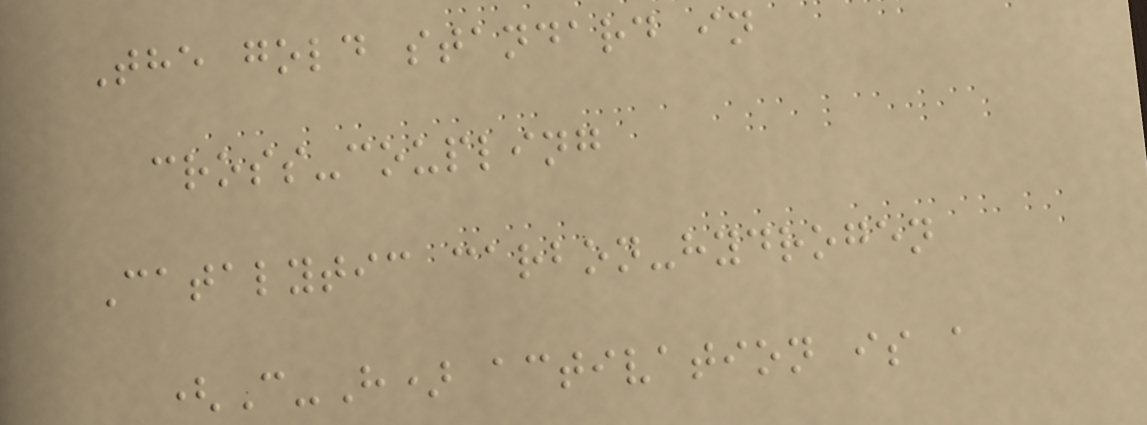The gold standard in
cross-coupling
Catalytic carbon-hydrogen
(C-H) activation is a
